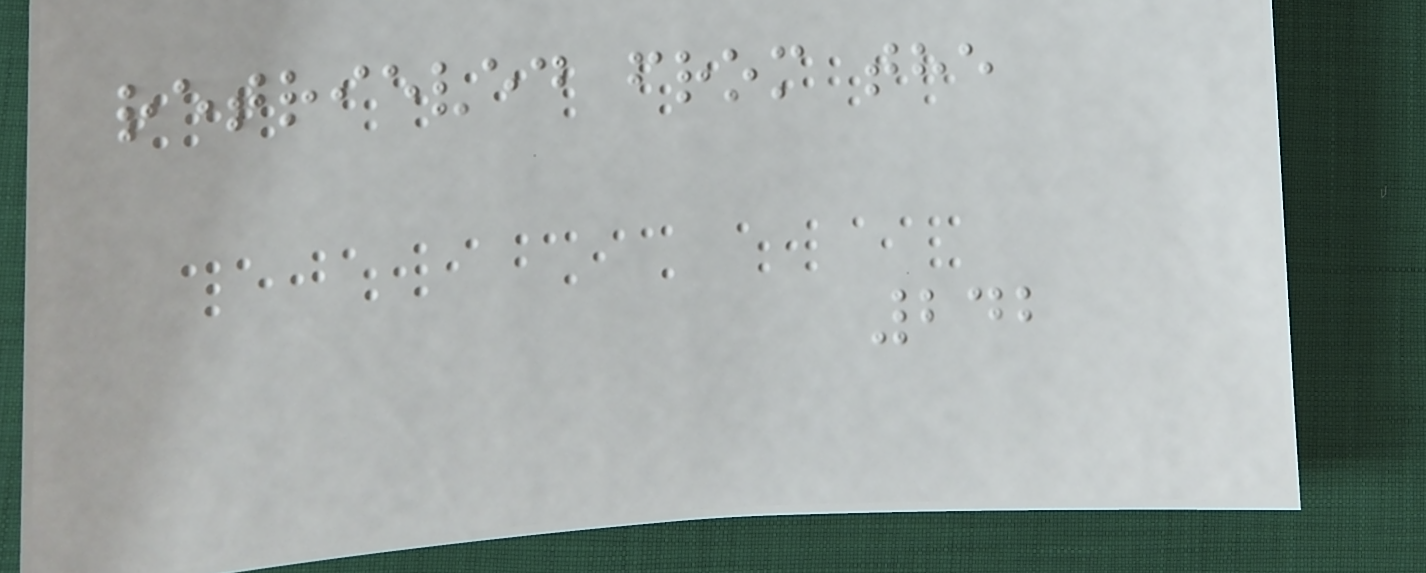retrieved from the
242
